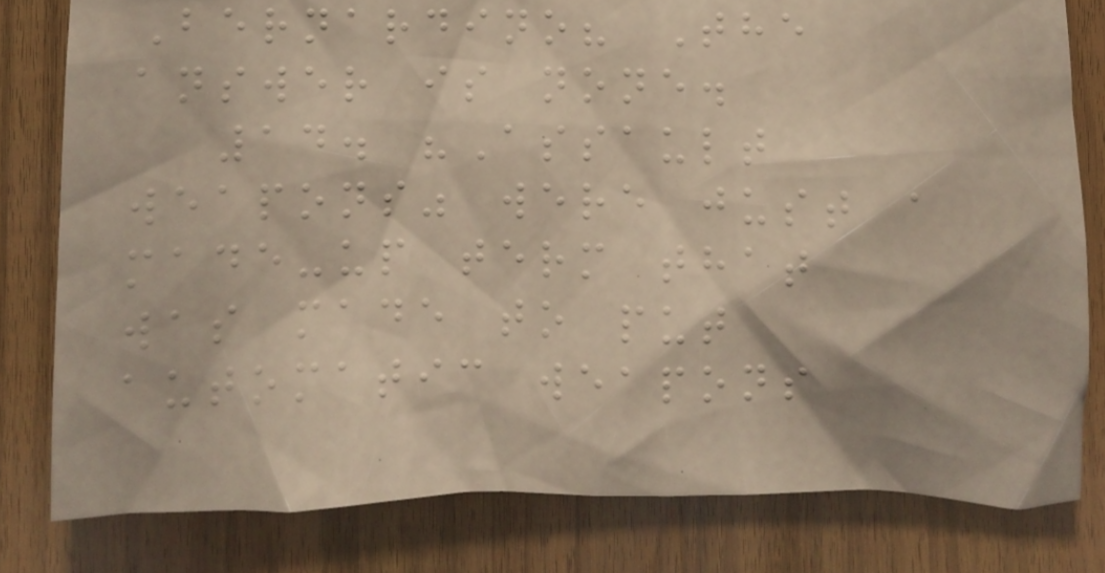Bernardino? The
answer is none.
14. "Assault
weapons" were just a
made-up term that
was made to put
automatic weapons
